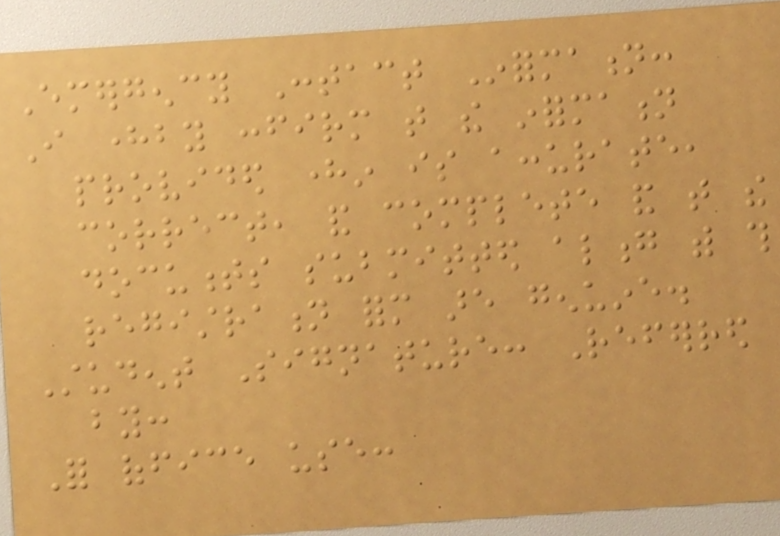Emergency Contact Information:
I hereby confirm that the information
provided herein is accurate,
correct, and complete and that the
documents submitted along with this
registration form are genuine.
Student Signature: Referred
by:
For office use:
